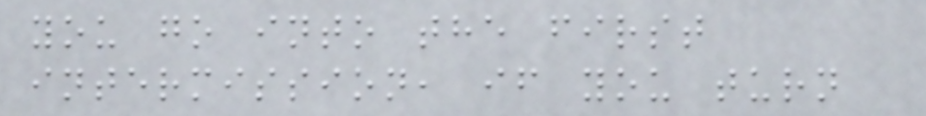you go into the first
intermission, if you turn
